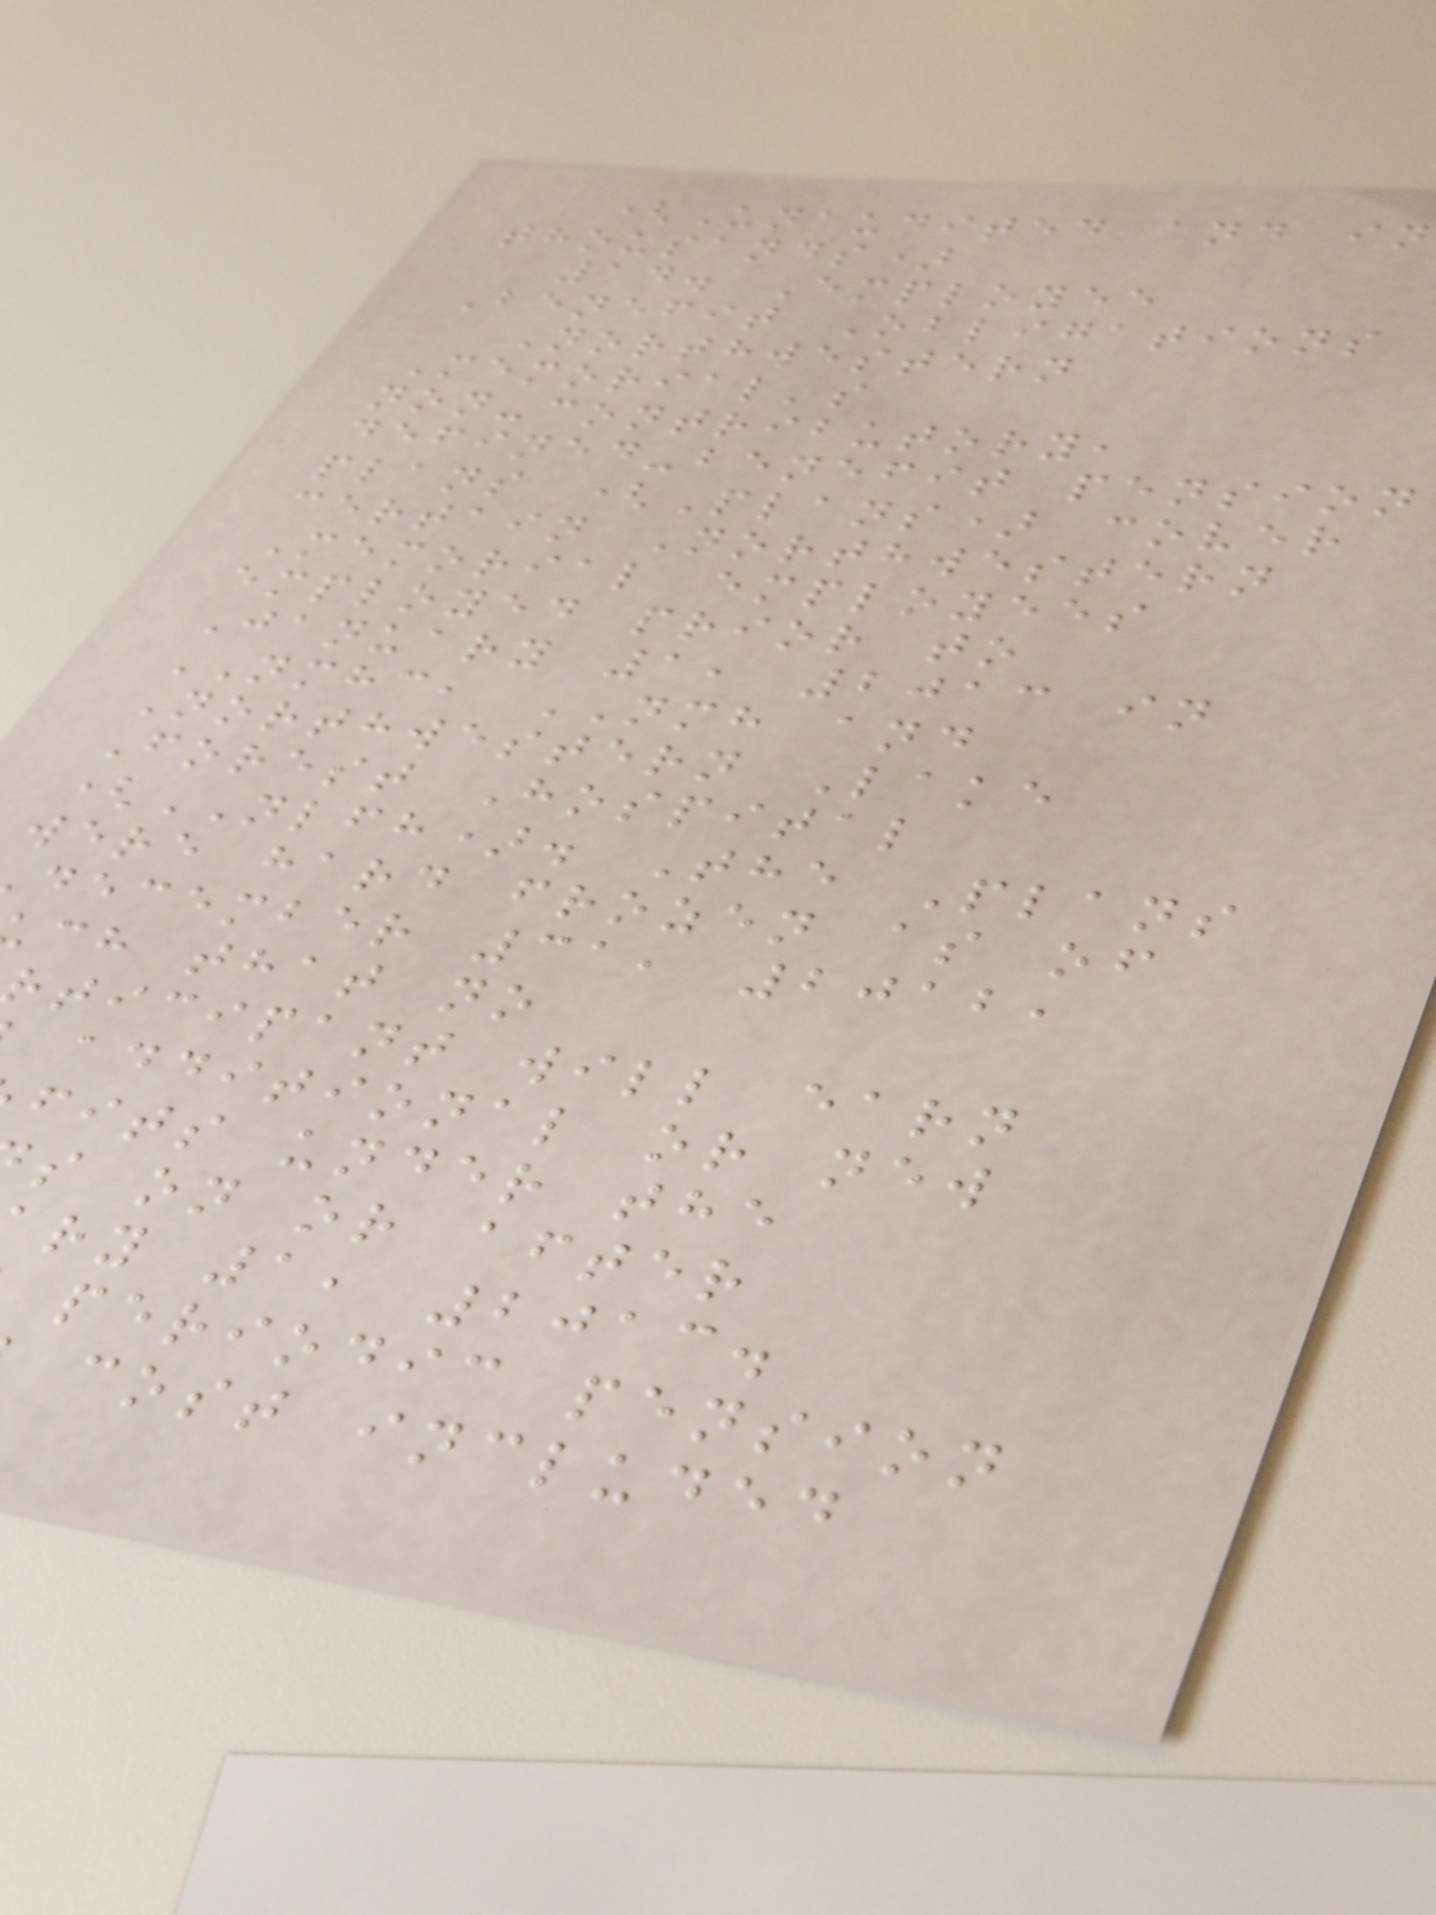(Unaudited and in
thousands)
14. Employee
Benefit Obligations
Northwestern
Memorial's
non-contributory,
defined-benefit pension
plans (Plans) cover
certain Northwestern
Memorial employees
employed prior to
January 1, 2013 in
NMHC, NMH and
Northwestern Lake
Forest Hospital
(NLFH). The Plans
were hard frozen as of
december 31, 2012,
ch that no
rticipant will earn
additional or new
fits under the
s on or after
ry 1, 2013.
periodic pension
cost included
